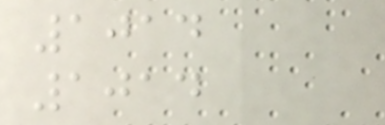1014
1014
